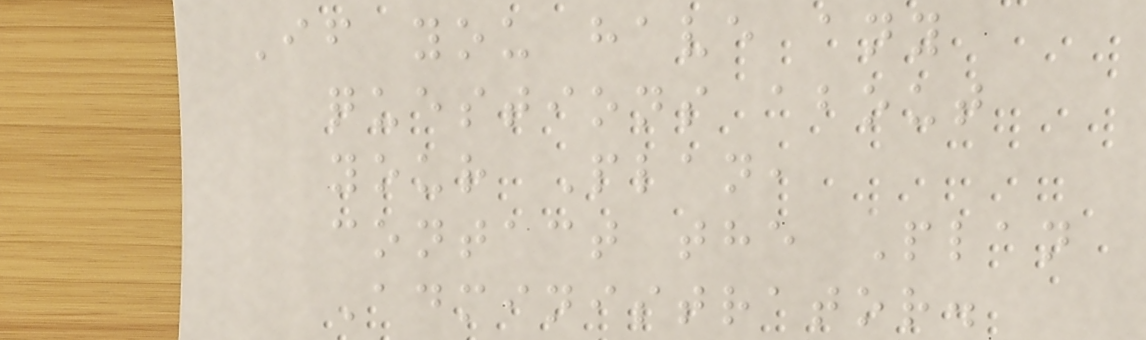If you have any
questions about
your Plan,
contact the Plan
Administrator.
